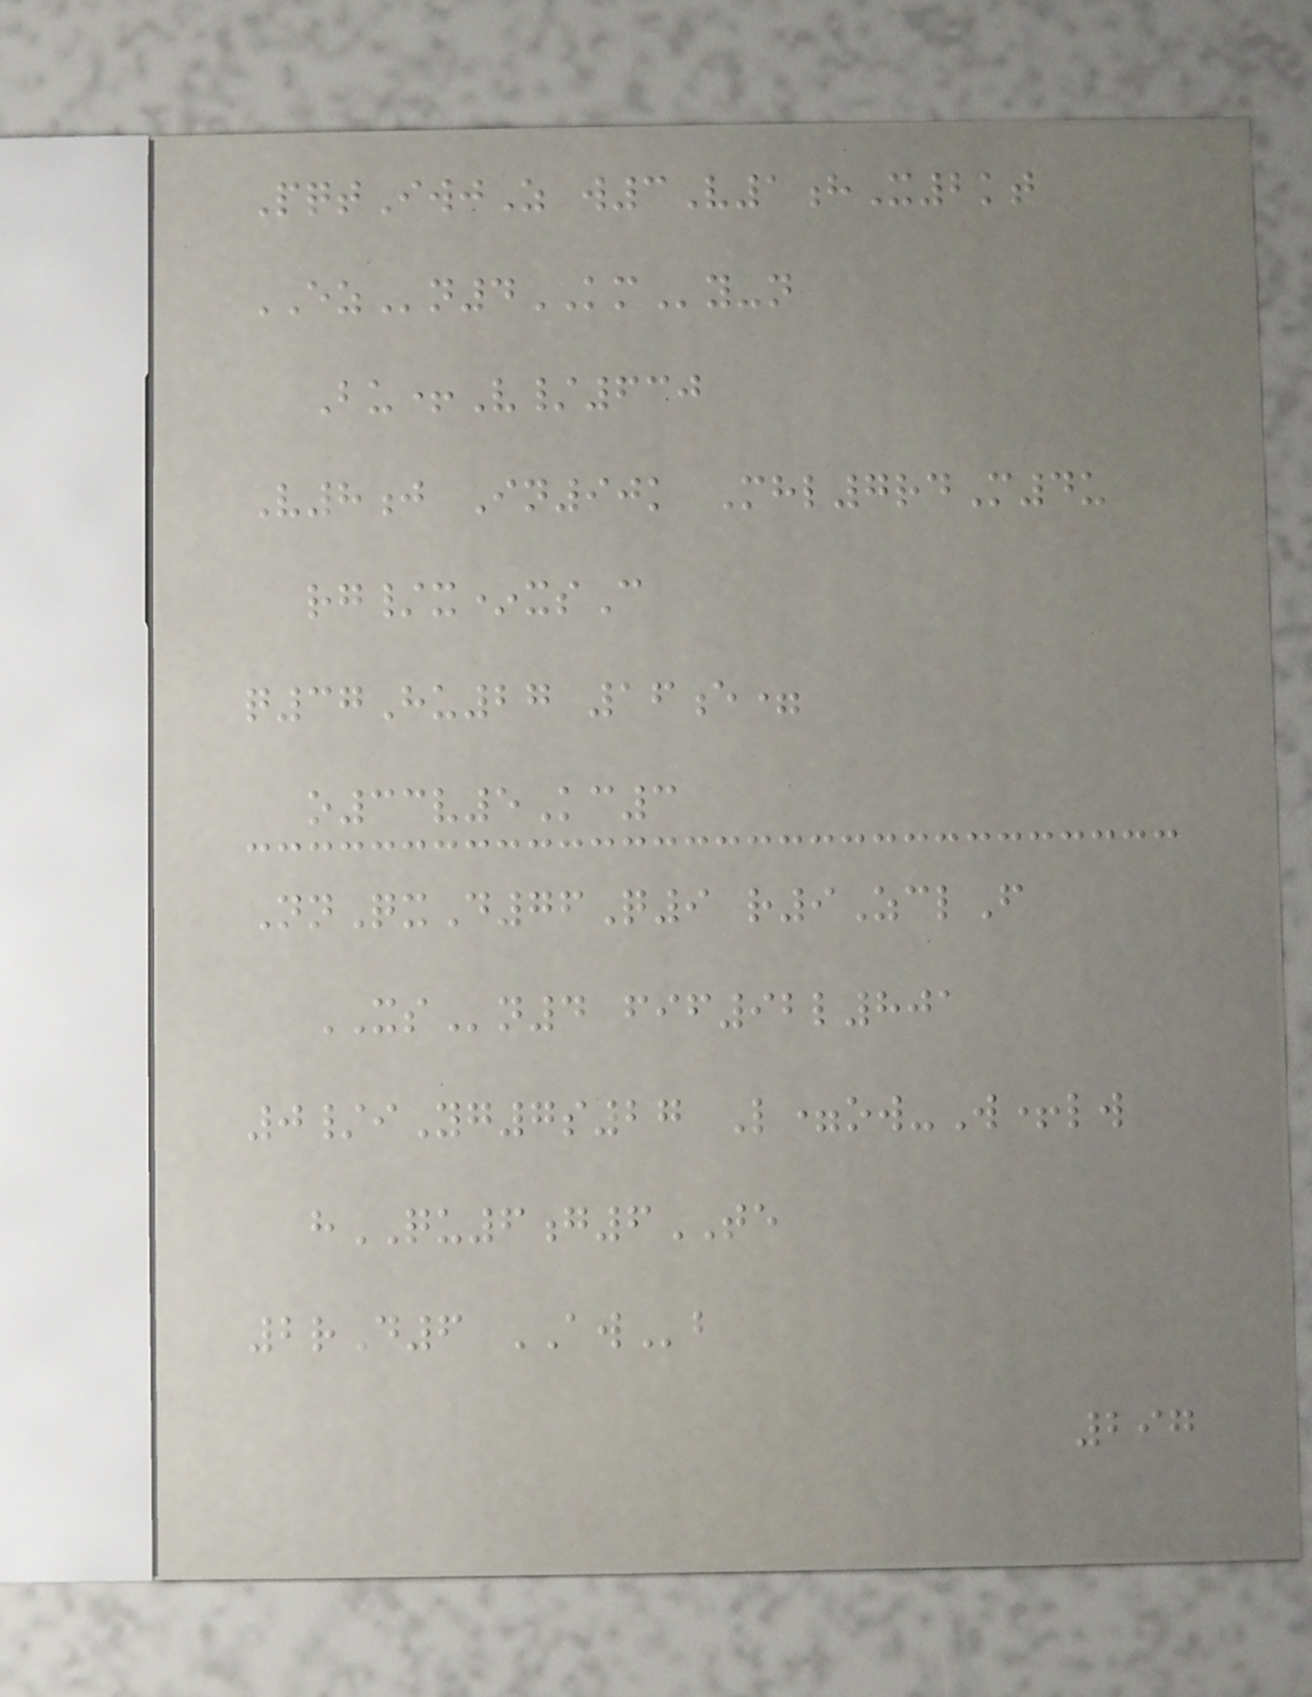PqtIwjZ w3V1hX2kt
EZn4KMy-n
Bu+V/630
V8j In90k Mhl7rdM4u
rg/x*xsC
q37Hu27 16e=
o33v5Kc3
NnQxD76Q9 r9ZclF
XSn4 fif92l801
0/iYg7s27 L=ow-W+lw
hQU6g6TE
2rD6 AWb
297
